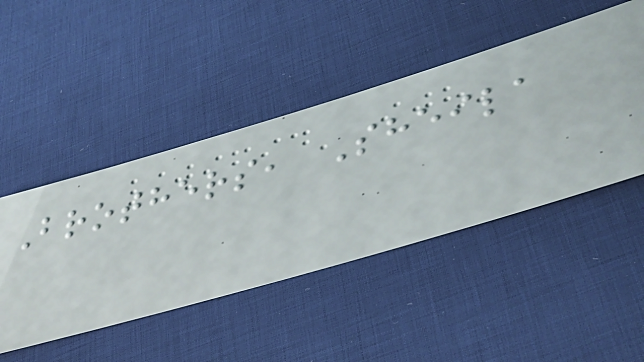Brothers, Sheila
